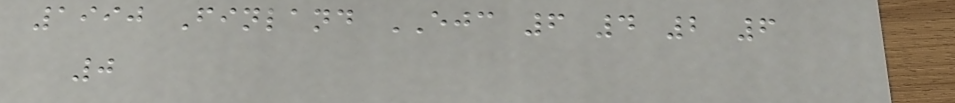1990 Finland EJC 6 4 2 6
0
